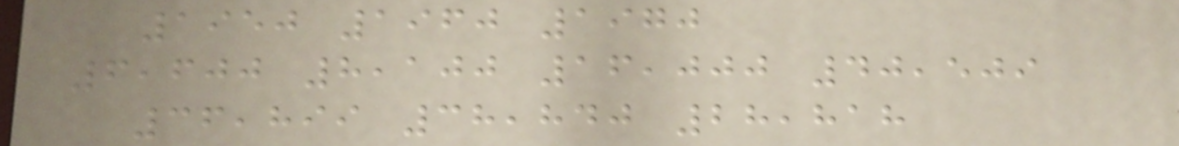1950 1960 1970
6,600 8,100 16,000 40,509
36,899 38,840 28,818
